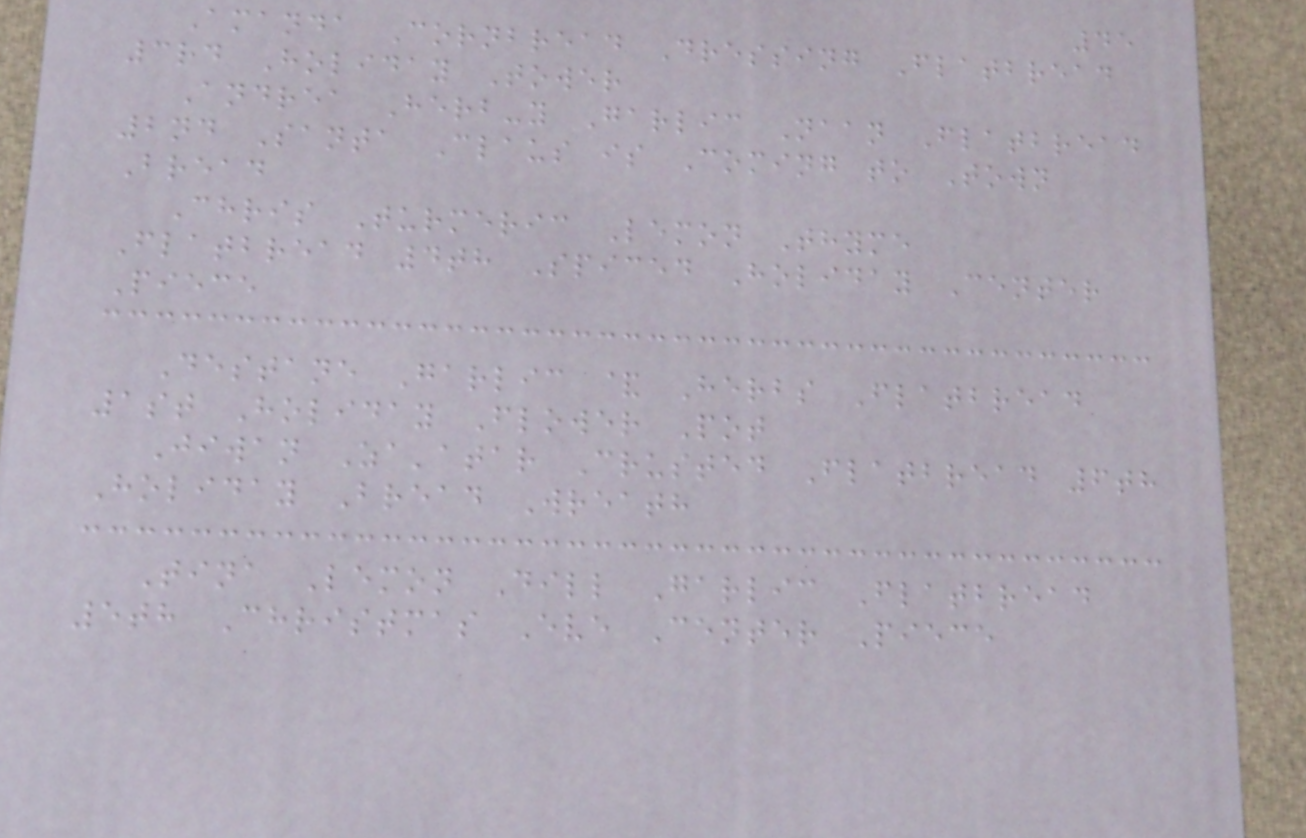45
Amanda Cornbread Dressing Flatbread
3rd Holiday Tower
Andrea Herb-y Garlic Naan Flatbread
2nd Santa Claus is Coming to Town
Bread
Chris Turmeric Lemon Thyme
Flatbread 4th Spiced Holiday Center
Piece
Destane Garlic & Herbs Flatbread
1st Holiday Flower Pot
Jiwan Za'atar Crusted Flatbread 6th
Holiday Bread Wreath
Tina Lemon Dill Garlic Flatbread
5th Christmas Eve Center Piece
